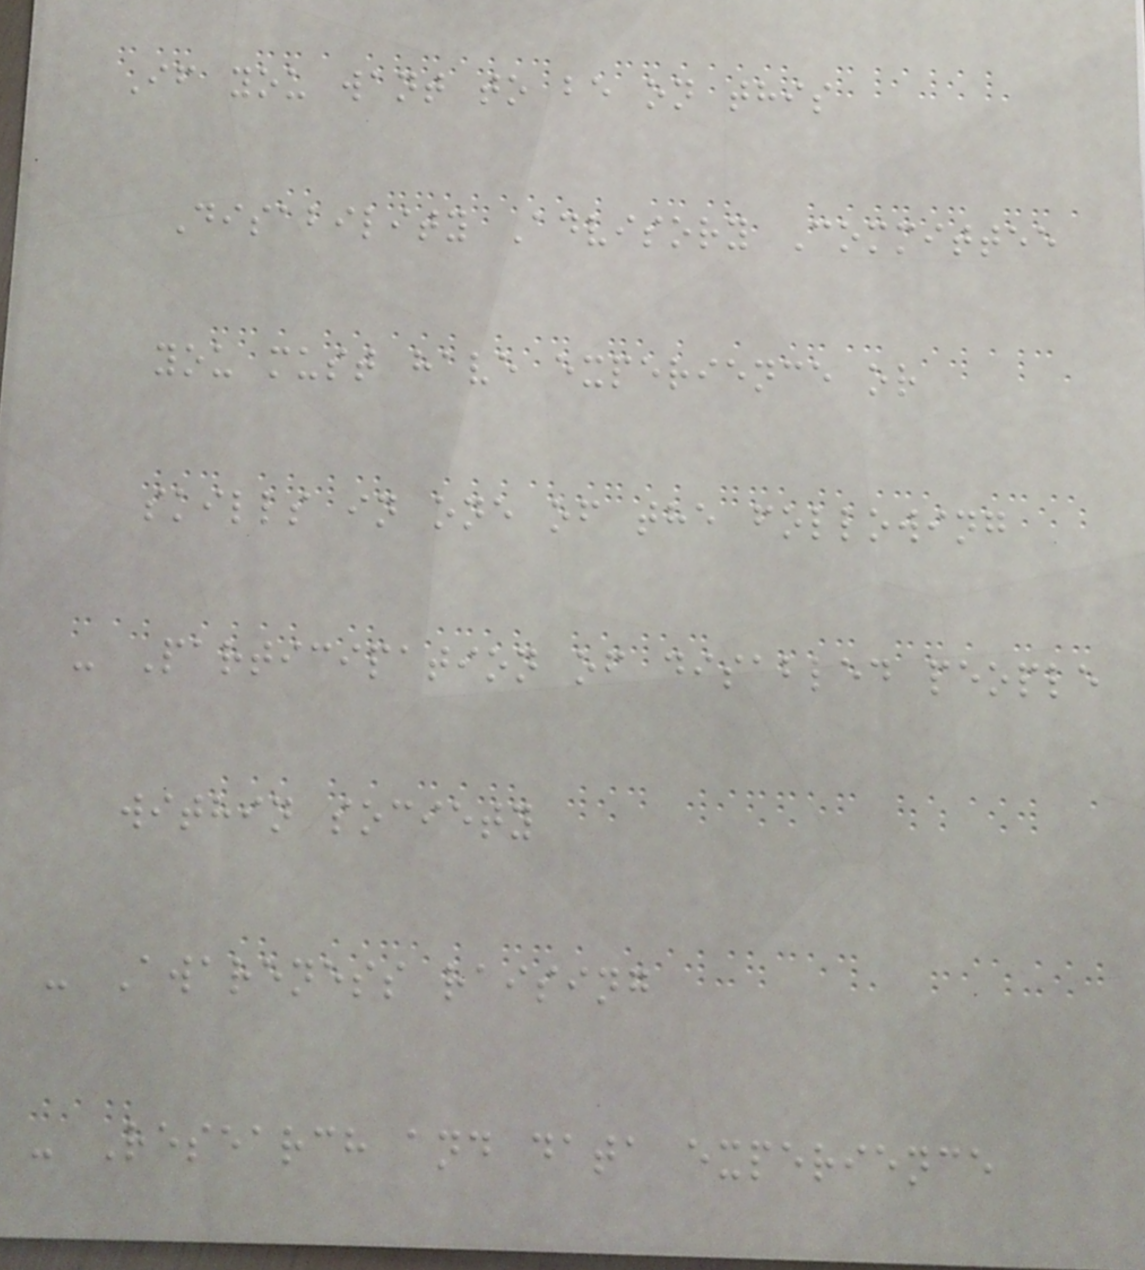If you want to be on this
Disability Advisory Committee
you must have experience or
skills in one of the following
- Participation of disabled people
within society
- Awareness raising
- Research and data experience
